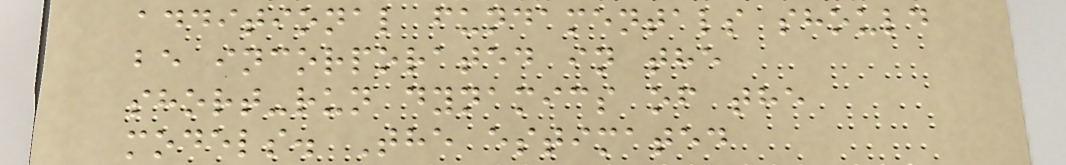additional fundamentals should
be incorporated in the
short-run dynamics of the
models. The estimated
